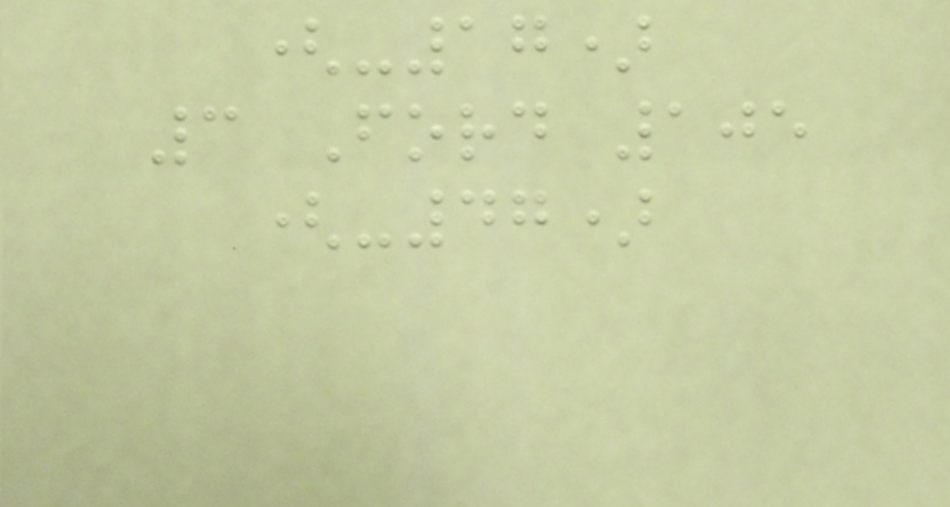(-17)
3 Ford 105
(-47)
